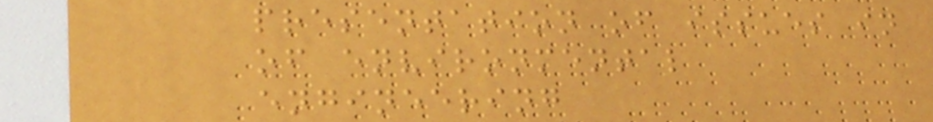presentation of issues in
of environmental
engineering
